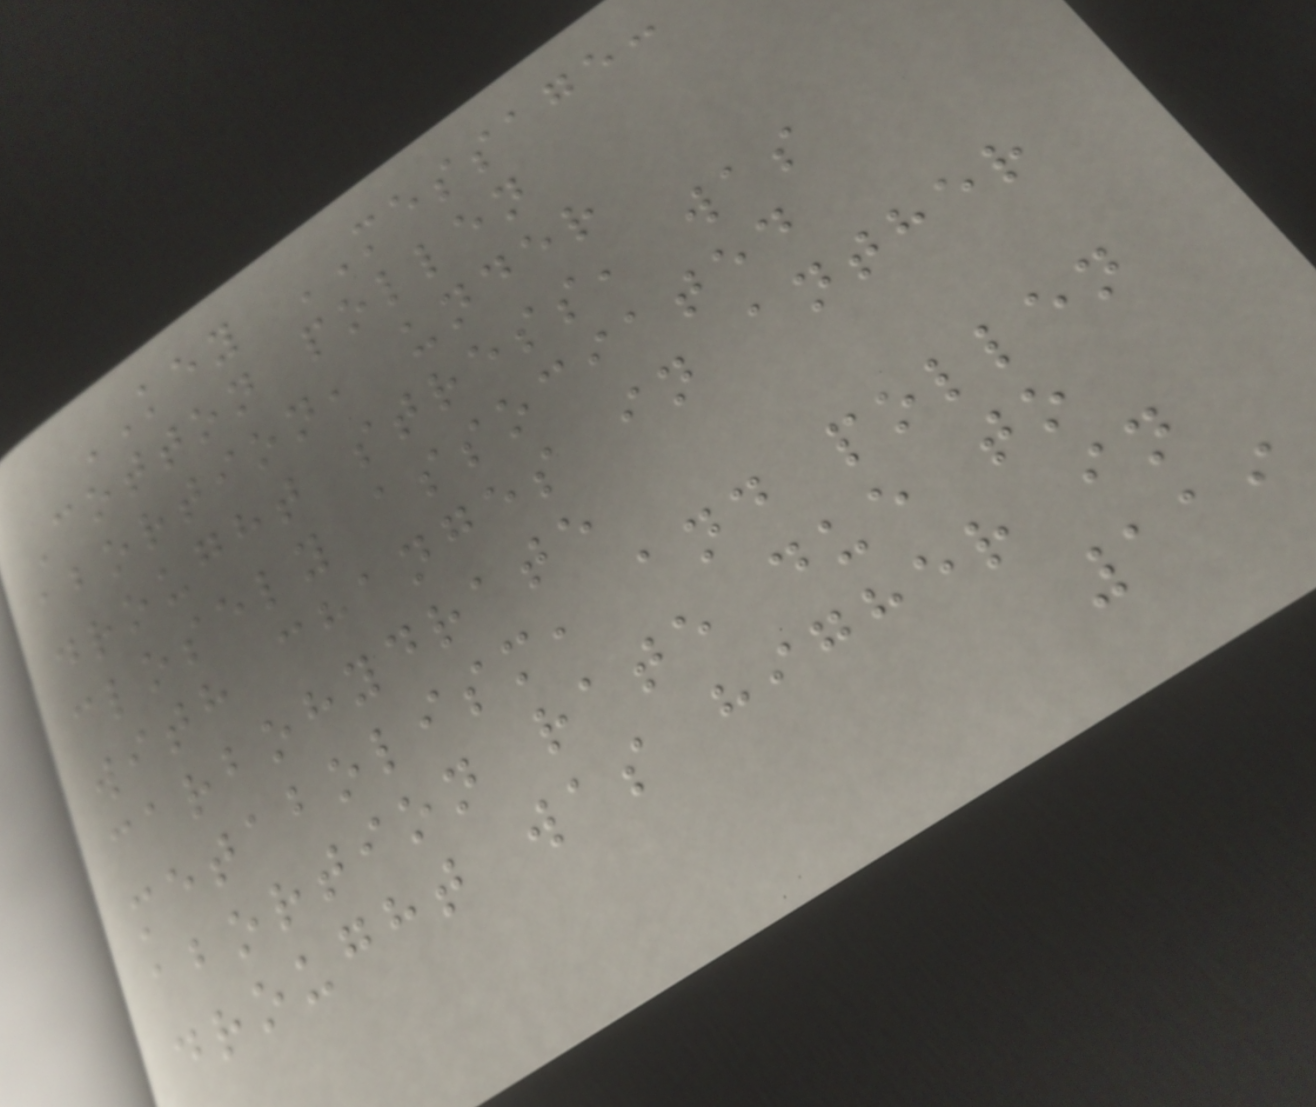KEY MESSAGE:
Cotton pollen
abortion, under
drought stress, was
closely associated
with changes in anther
carbohydrate
metabolism, and pollen
abortion rate due to
drought was higher in
119
